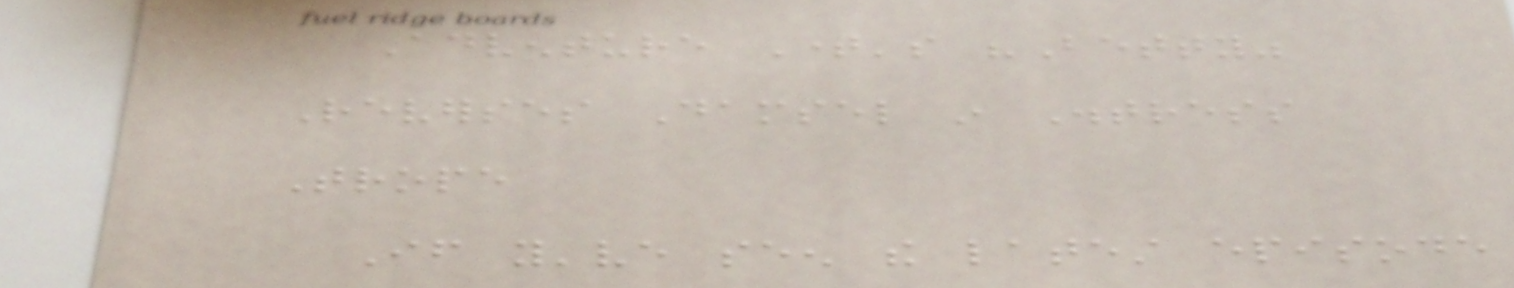Adventure Time's "Betty"
Reverses Damsel in Distress
Trope
If you've seen the latest episode
